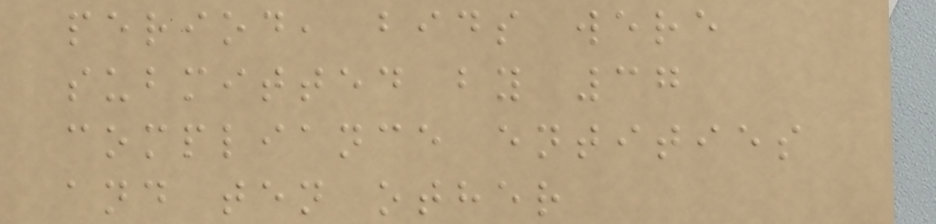period, bids were
submitted by 37
compliance entities
and ten other
